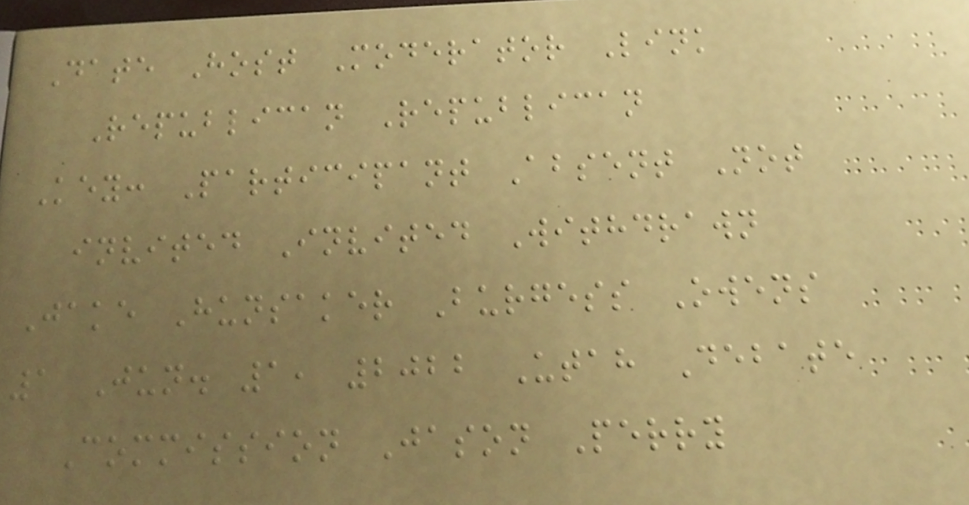Date Host Moderator Link
Republican Republican
Key: Participant Absent Not
invited Invited Withdrawn
Jake Hunsaker Burgess Owens
1 Jun. 1, 2022 Utah Debate
Commission Jason Perry
